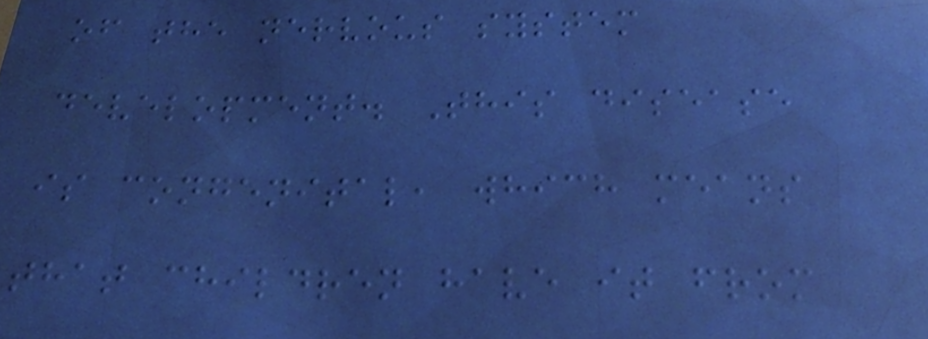of the nervous system
development. This disease
is congenital, which means
that children have it from
